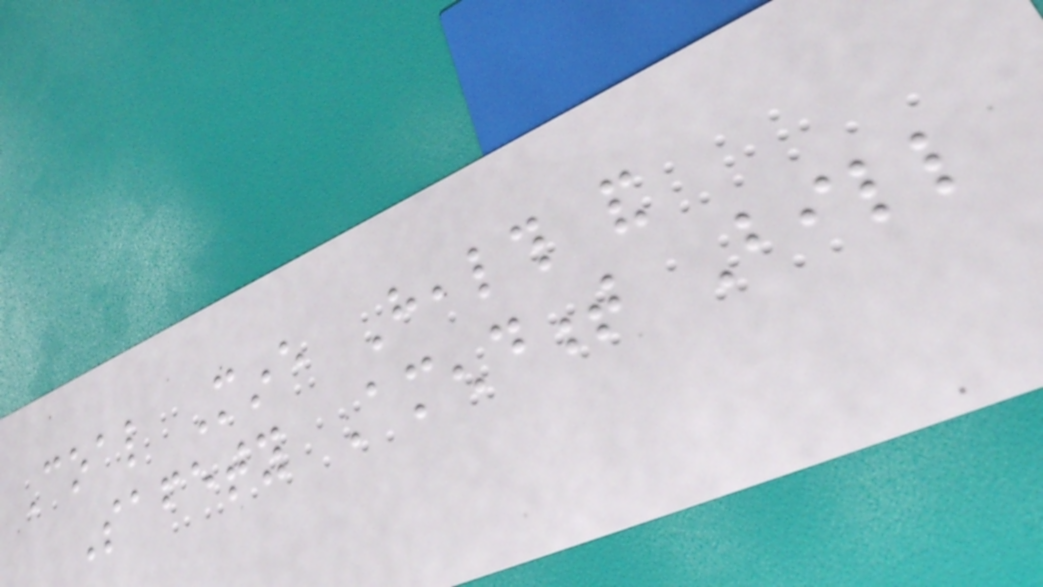Coal Mine Health and
Safety Amendment Bill
